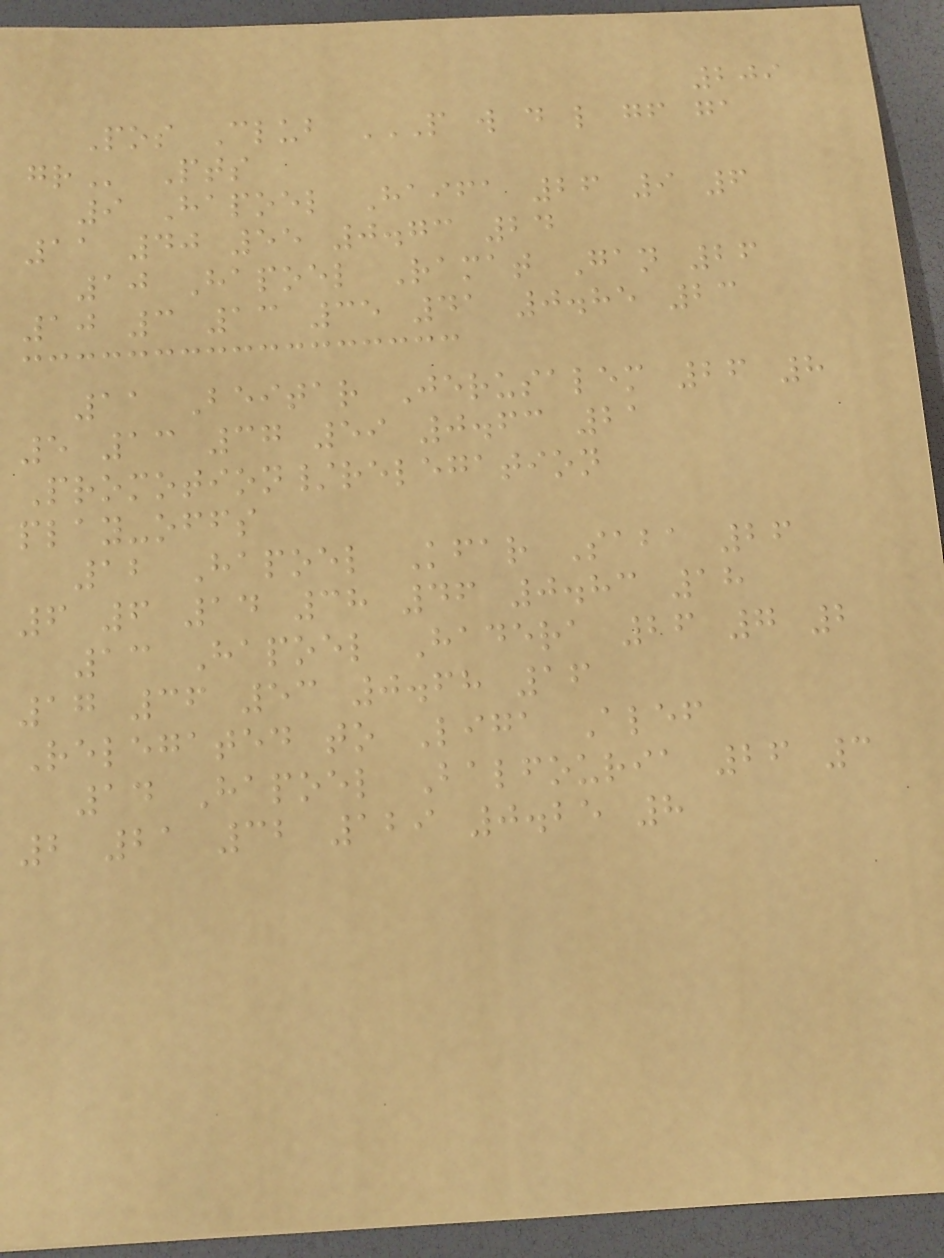209
Pos Club P W D L GF GA
GR Pts
9 Hapoel Haifa 26 9 6
11 40 55 0.73 24
10 Hapoel Ramat Gan 26
10 3 13 35 41 0.85 23
11 Beitar Jerusalem 26 8
5 13 37 59 0.63 21
Promotion/relegation
play-offs
12 Hapoel Kfar Saba 26
6 6 14 38 46 0.83 18
13 Hapoel Hadera 26 7 2
17 36 53 0.68 16
Relegated to Liga Alef
14 Hapoel Balfouria 26 3
2 21 32 129 0.25 8
